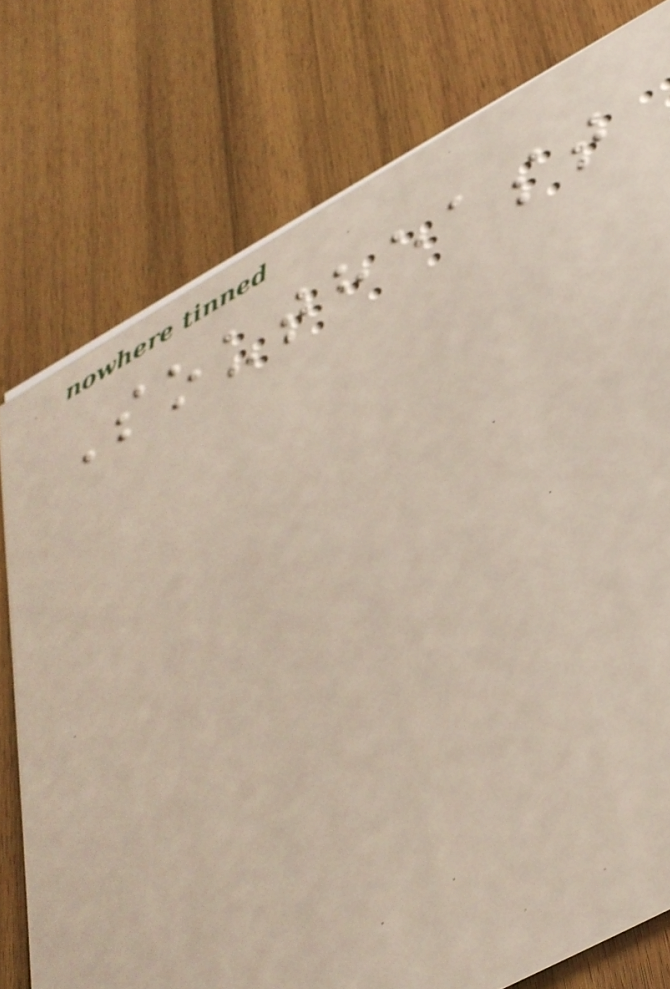Southeast
